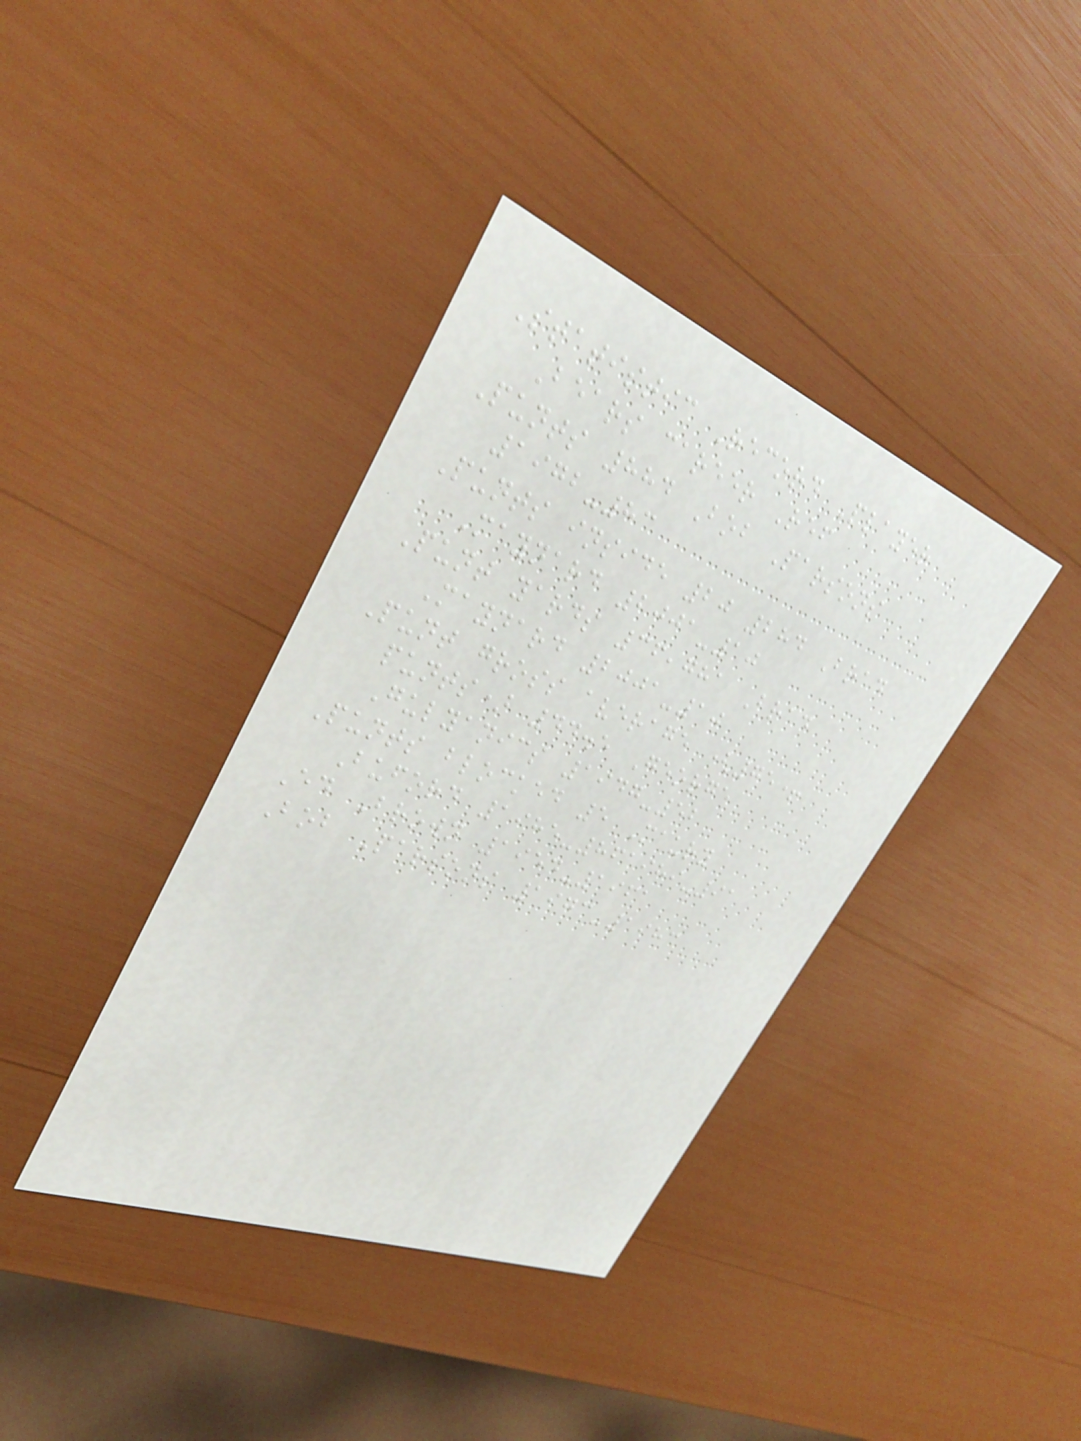Statistic Record Player
Bears career Ref
Punts 884 Bob Parsons
1972-83
Punts inside 20 284 Brad
Maynard 2001-10
Punt yards 36,781 Brad
Maynard 2001-10
Punt gross average (75+
punts) 44.5 George
Gulyanics 1947-52
Punts blocked 5 Maury
Buford 1985-861989-91
Ed Brown 1954-1961
Bob Parsons 1973-1983
